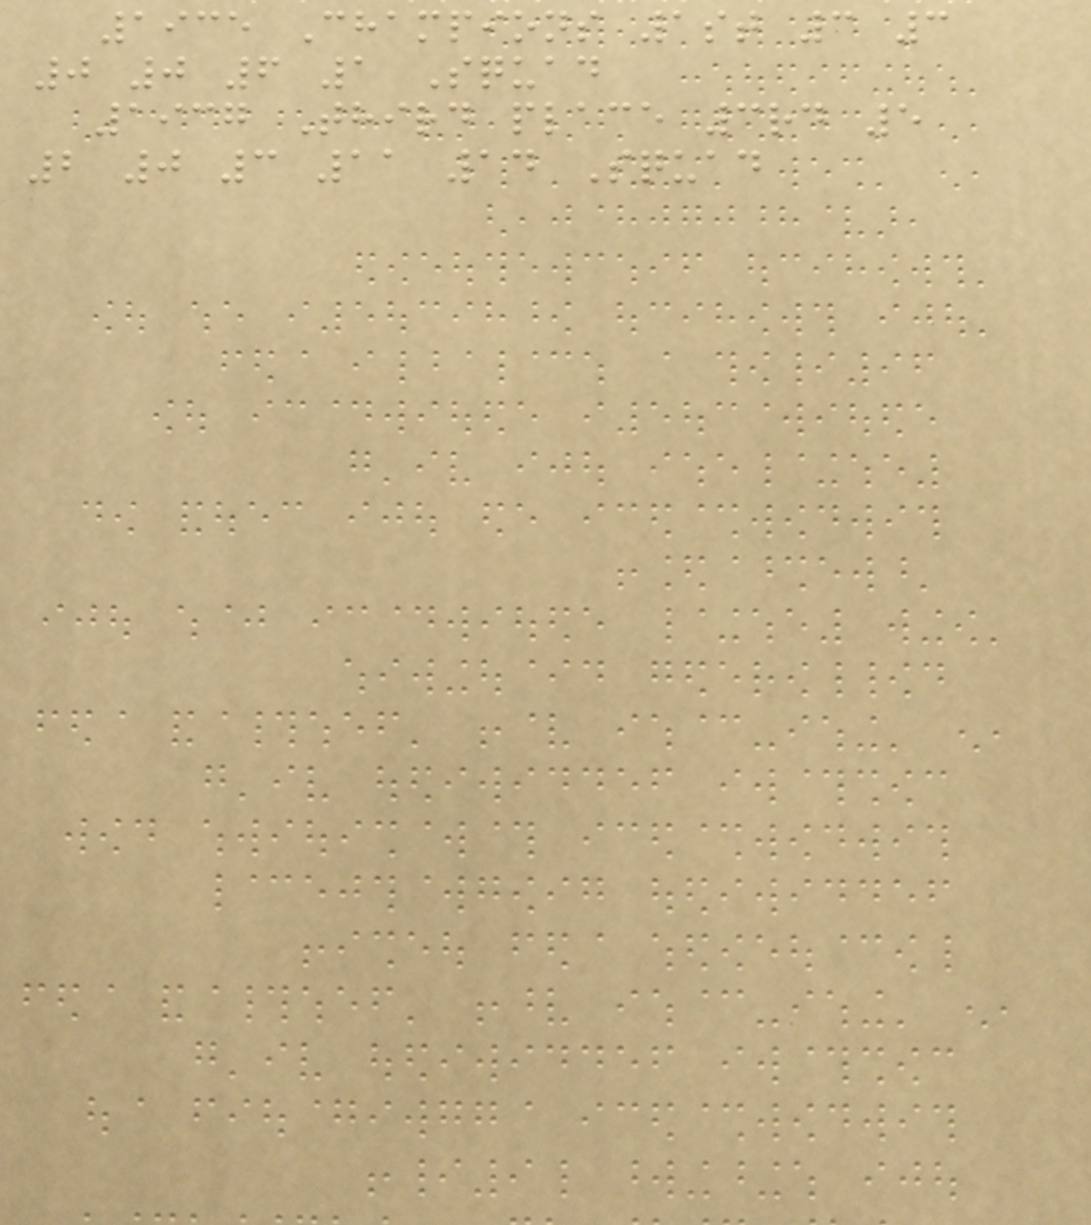1935 Champions 1st 3 3
0 0 6 1 Squad
1937 Third place 3rd 5
2 0 3 11 14 Squad
